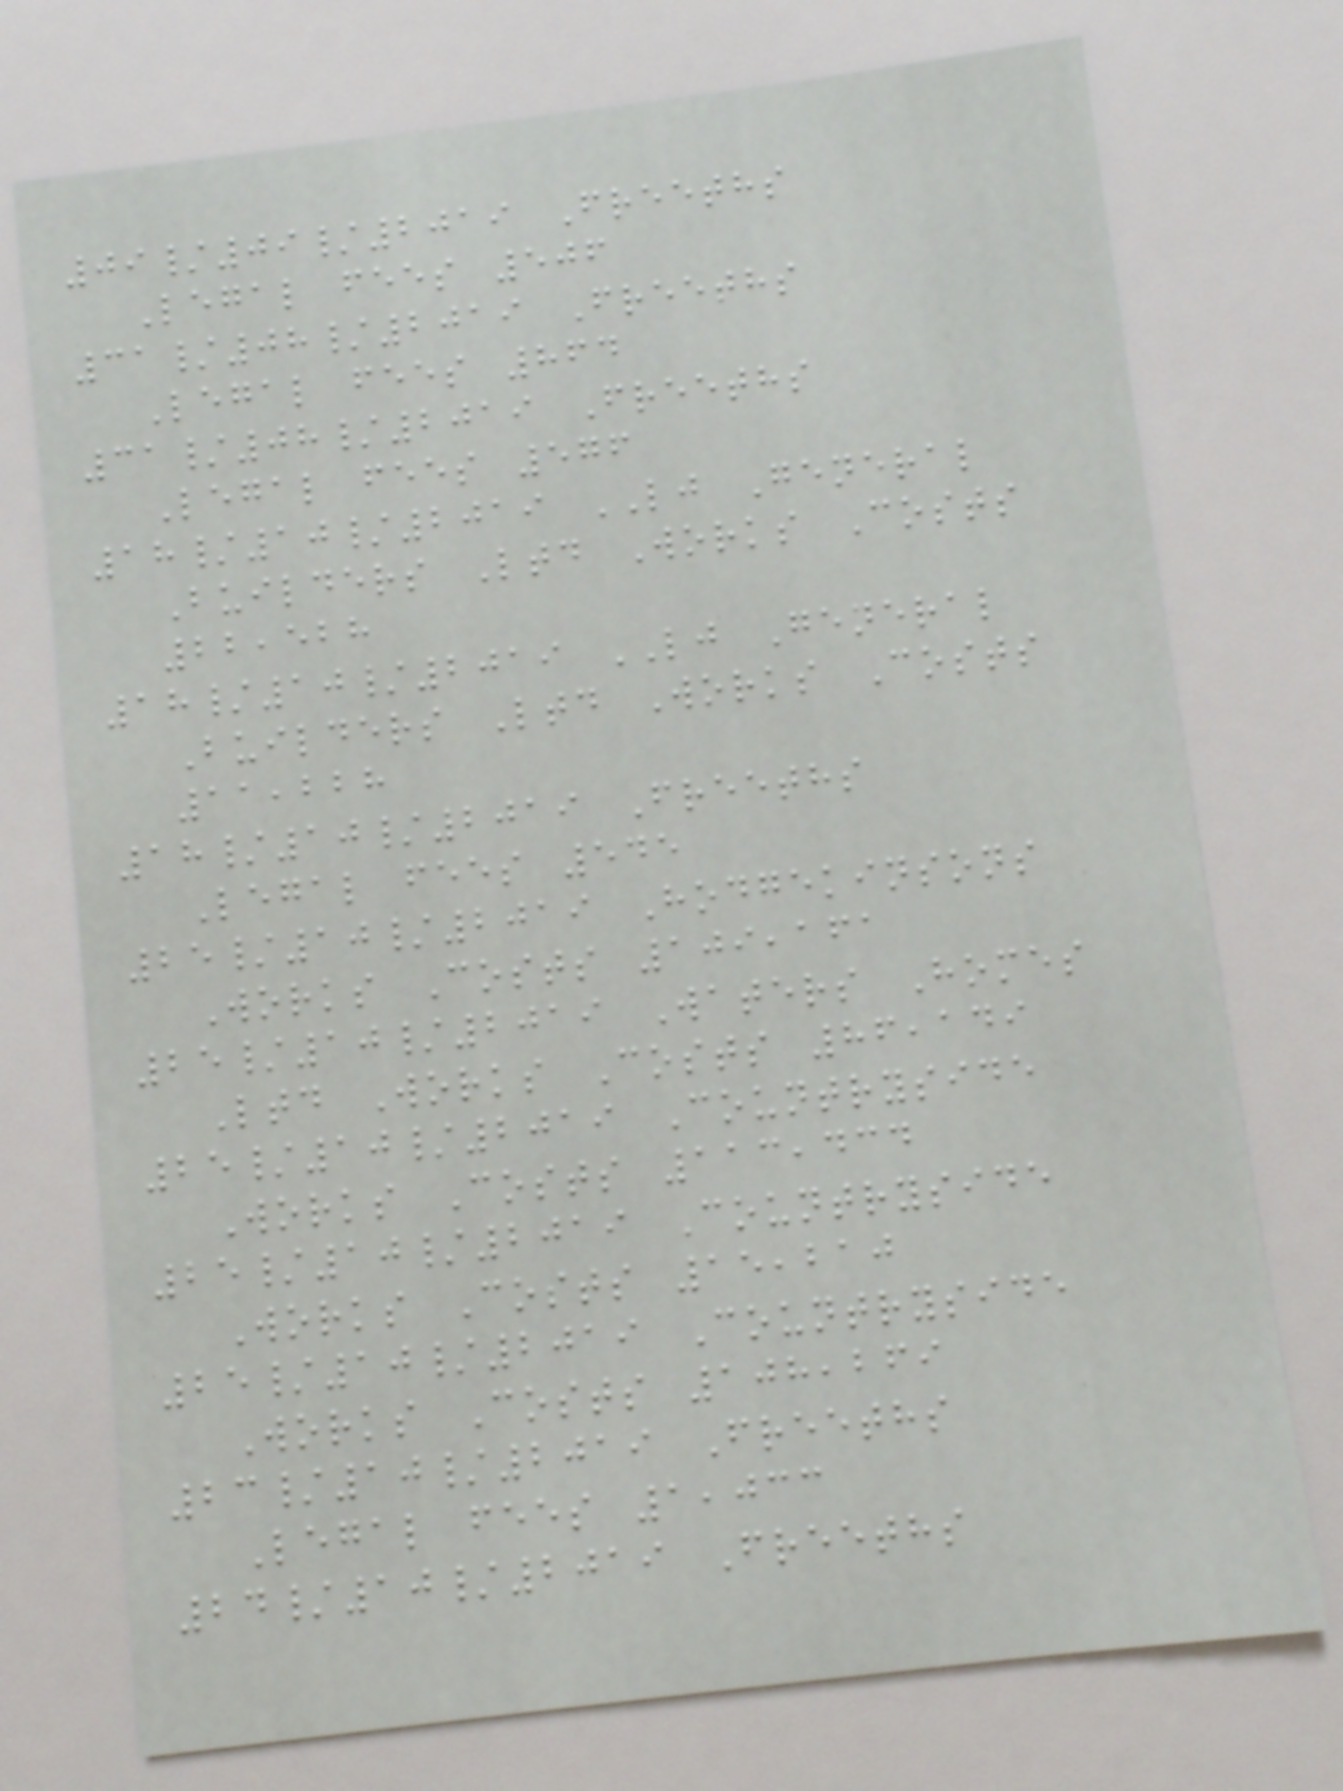09/09/2019 Freeths
Legal fees 506
31/08/2019 Freeths
Legal fees 864
31/08/2019 Freeths
Legal fees 576
18/10/2019 LJ General
Builders Ltd Works Costs
22,528
18/10/2019 LJ General
Builders Ltd Works Costs
11,228
18/10/2019 Freeths
Legal fees 545
25/10/2019 Hodgekinsons
Works Costs 109,161
25/10/2019 Waters Homes
Ltd Works Costs 86,149
25/10/2019 Countryside
Works Costs 113,434
25/10/2019 Countryside
Works Costs 15,210
25/10/2019 Countryside
Works Costs 108,269
23/10/2019 Freeths
Legal fees 1,033
24/10/2019 Freeths
